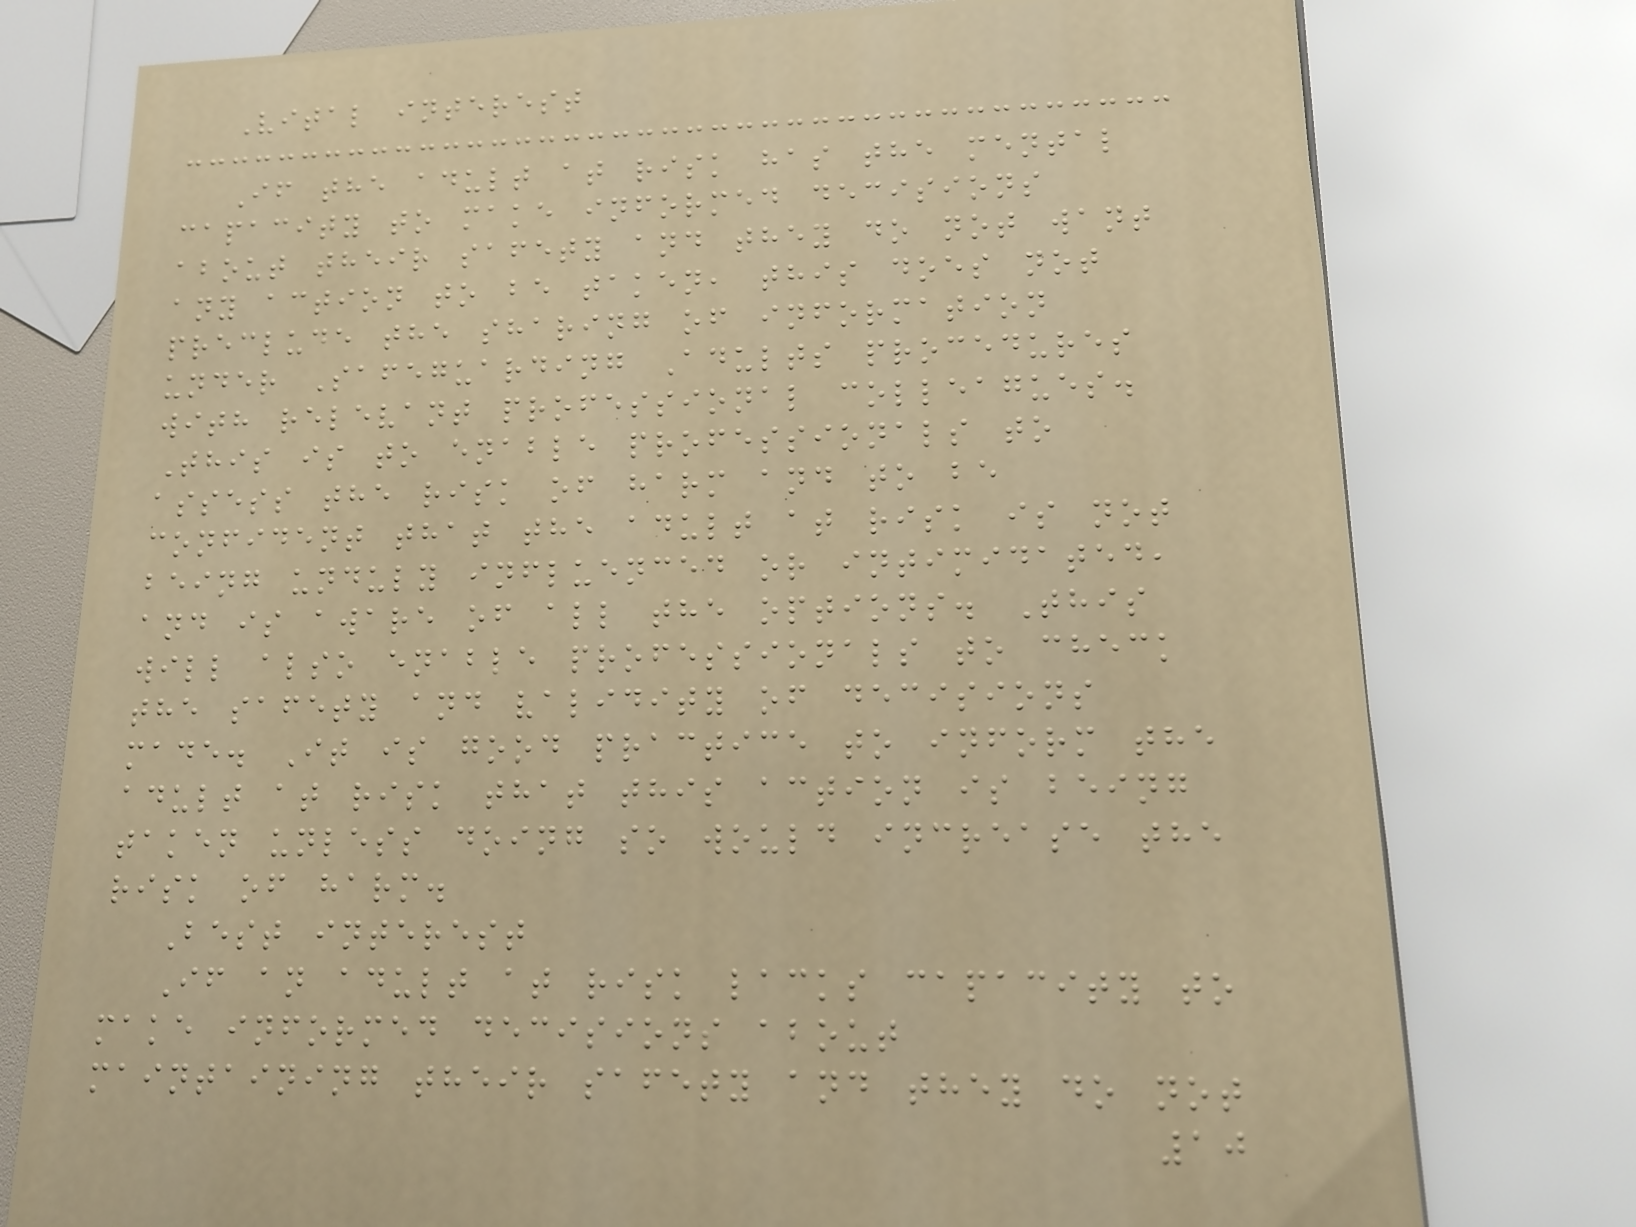Vital interest
If the adult at risk has the mental
capacity to make informed decisions
about their safety and they do not want
any action to be taken, this does not
preclude the sharing of information
under Safeguarding Adults procedures
with relevant professional colleagues.
This is to enable professionals to
assess the risk of harm and to be
confident that the adult at risk is not
being unduly influenced or intimidated,
and is aware of all the options. This
will also enable professionals to check
the safety and validity of decisions
made. It is good practice to inform the
adult at risk that this action is being
taken unless doing so would increase the
risk of harm.
Best interest
If an adult at risk lacks capacity to
make informed decisions about
maintaining their safety and they do not
10
